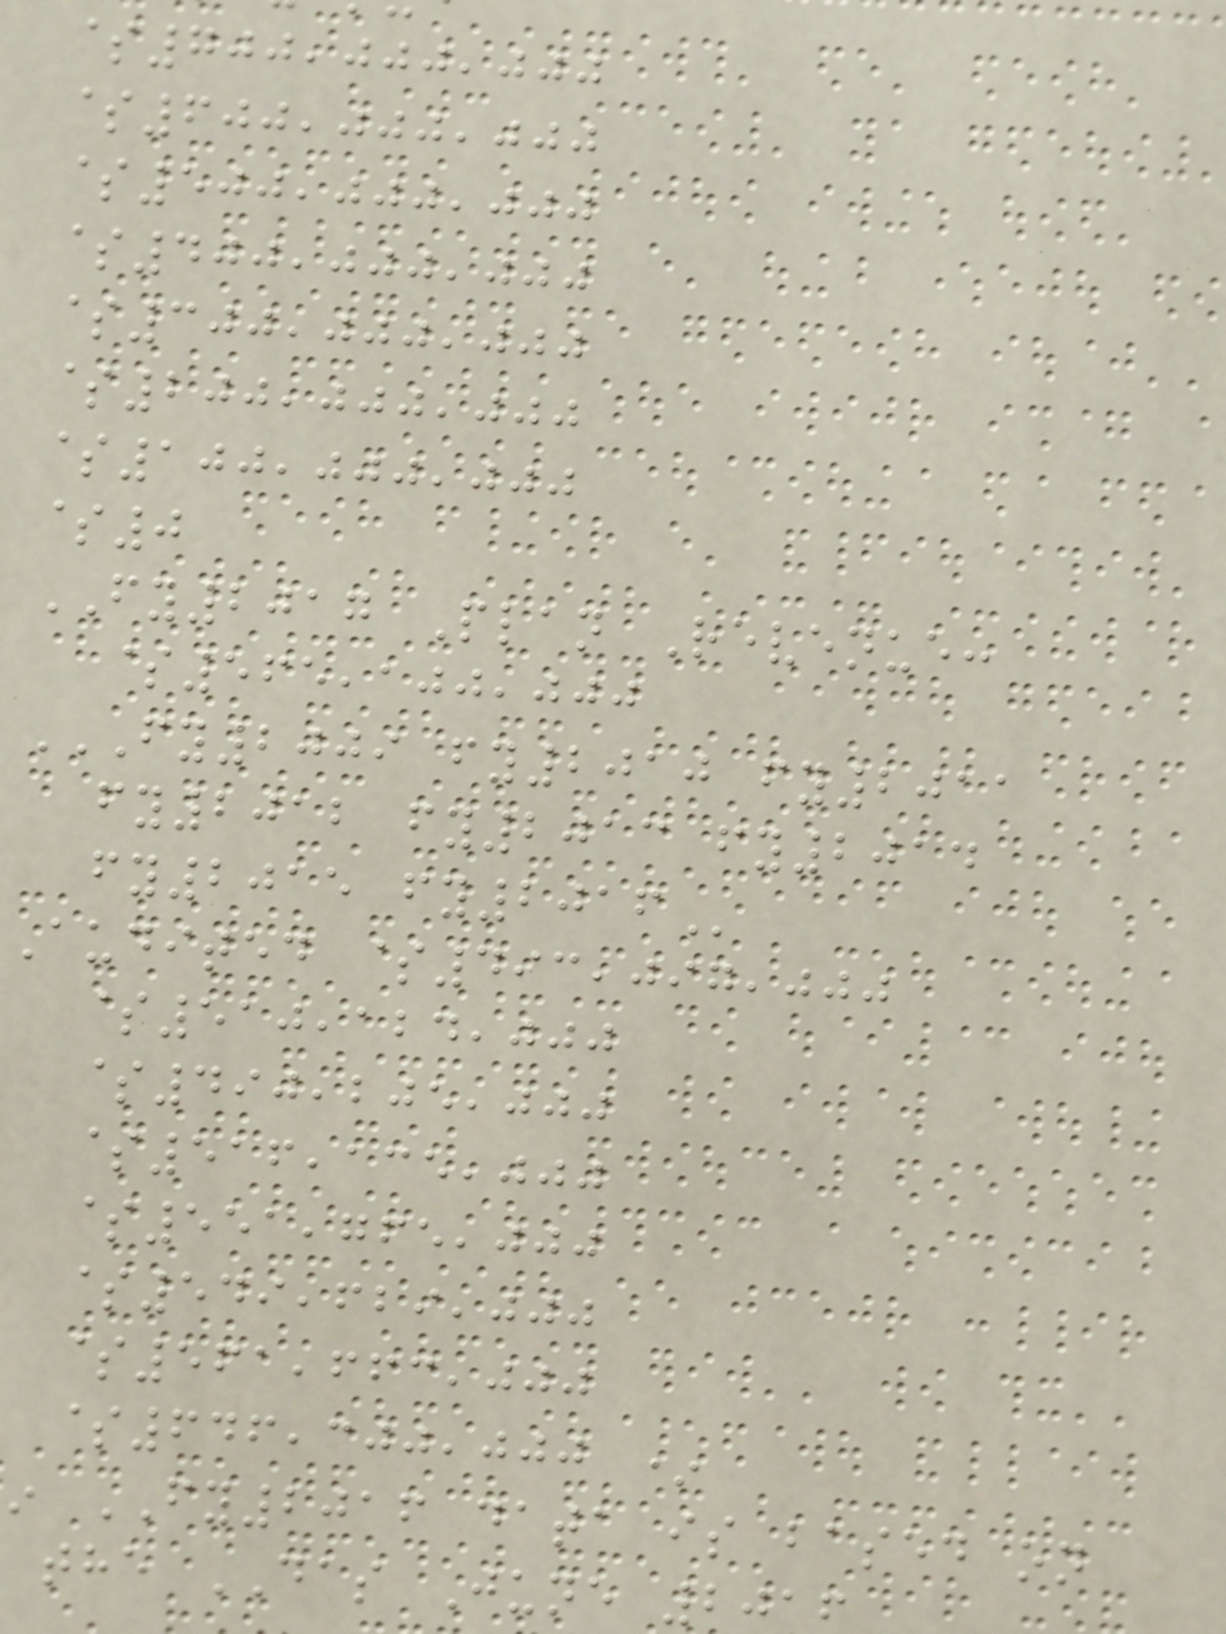$700,000,000
$600,000,000
$500,000,000
$400,000,000
$300,000,000
$200,000,000
$100,000,000
$0
FY2017 Plan Revenue:
$565,100,000
FY2009 FY2010 FY2011
fy2012 fy2013 fy2014
fy2015
Audited $493,097,000
$510,124,000
$490,205,000
$516,135,000
$551,765,000
$549,629,000
$561,663,000
$646,300,000 *
FY2016 data is based on
the DAS June 20
